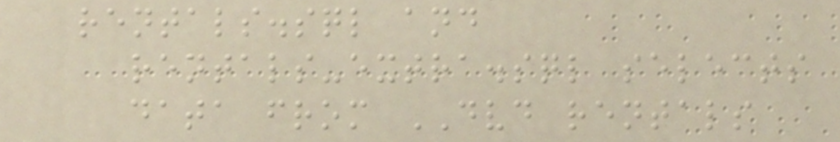rentals.sql and
rentals-extra.sql selects
data from DVD rentals
